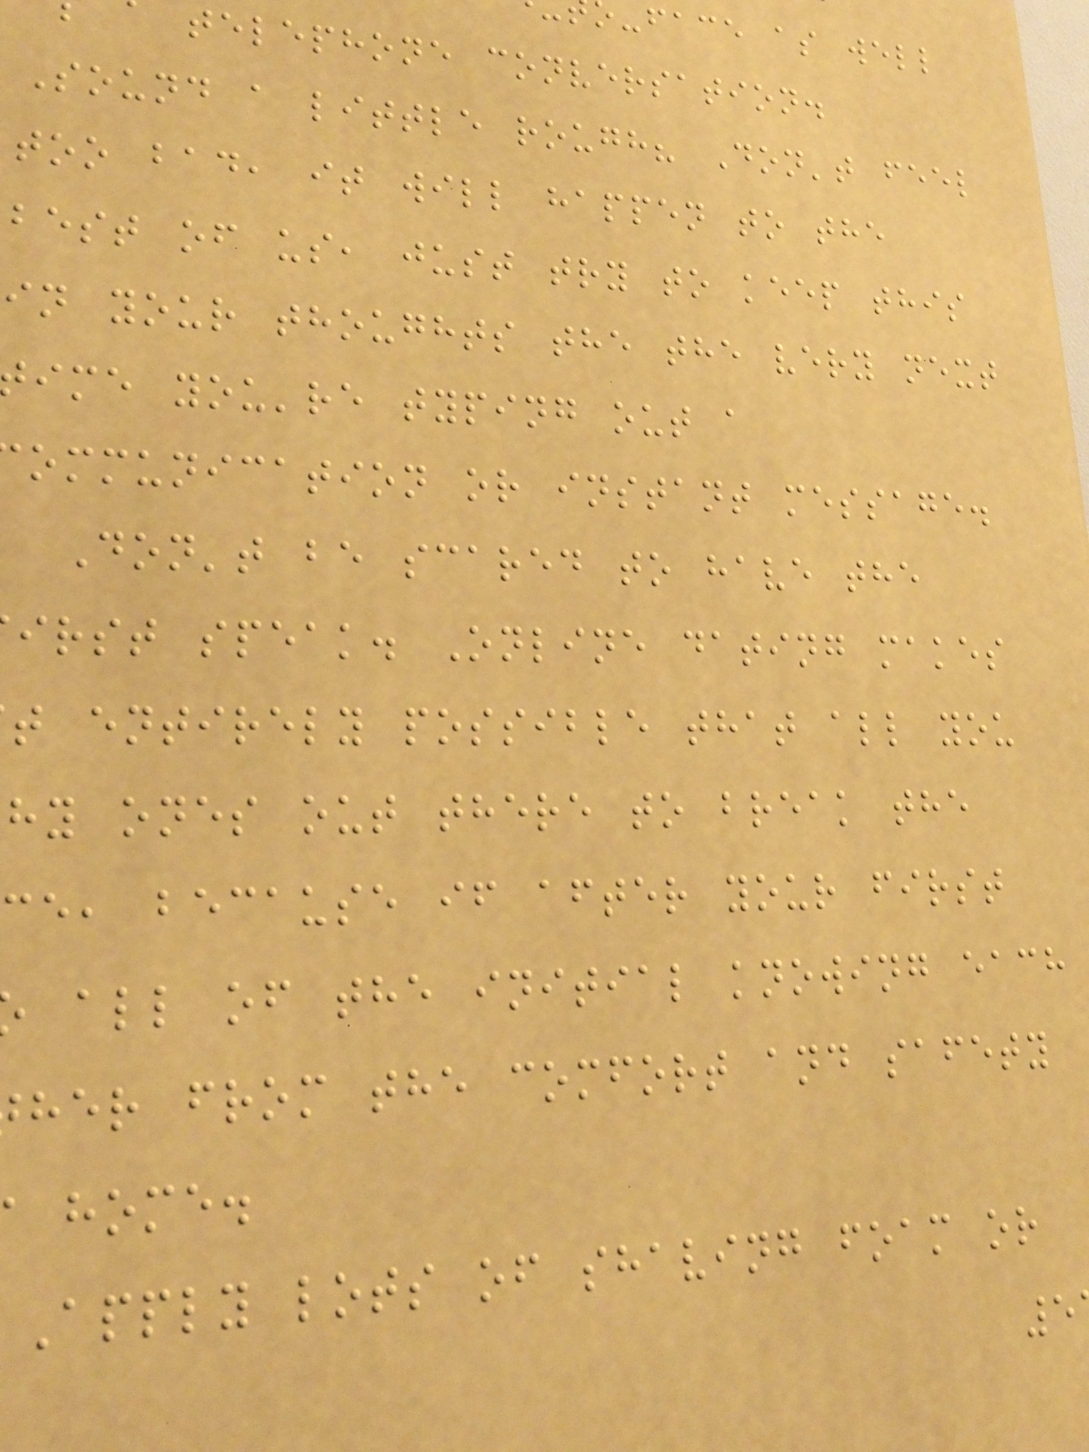-face as well
telephone conversation.
Sound a little rough? Don't feel
too bad, it will happen to the
best of us, just try to keep this
in your thoughts the the very next
ime you're typing out a
ommunication or instant message.
Don't be scared to have the
irst speak. Online dating makes
t entirely possible that all you
hy ones out there to break the
ce, because if after your first
all of the initial knowing each
her from the comfort and safety
home.
Apply lots of shaving foam or
